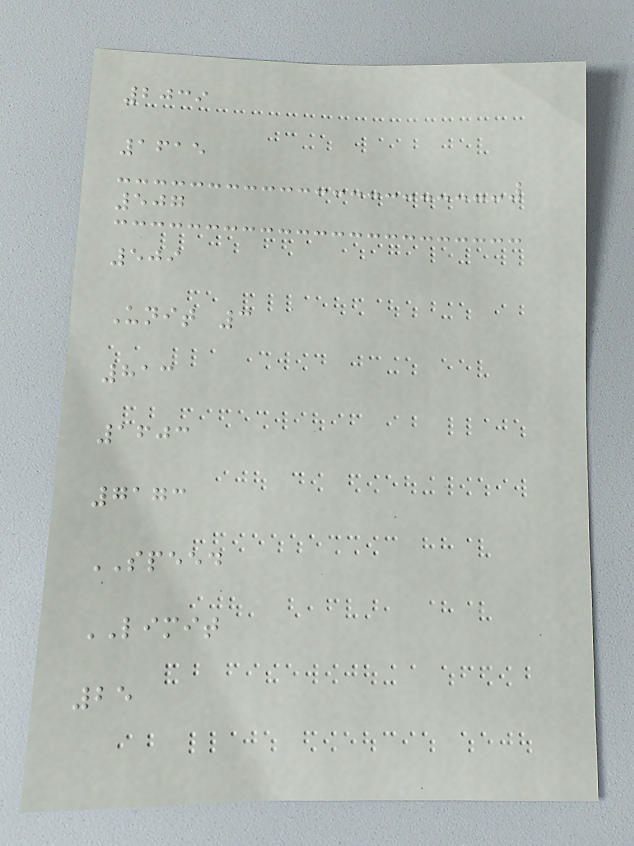2039
1615
507
509
Unit 3
813
1603
7173
SPEED
LIMIT
25
